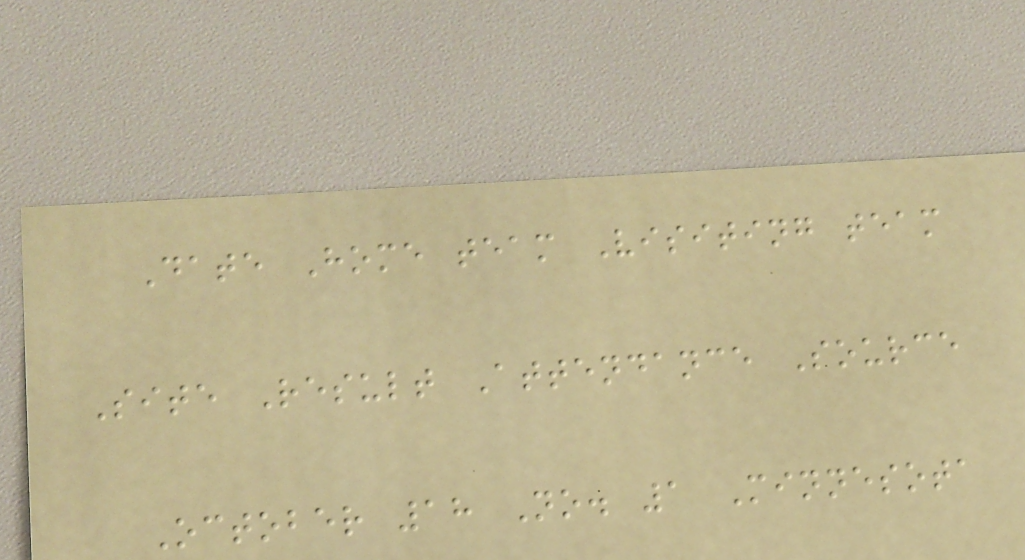Date Home team Visiting team
Site Result Attendance Source
October 18 No. 1 Minnesota
